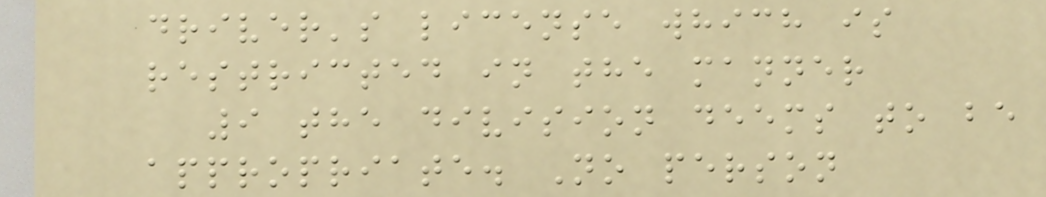driver's license which is
restricted in the manner
9 the division deems to be
appropriate. No person
